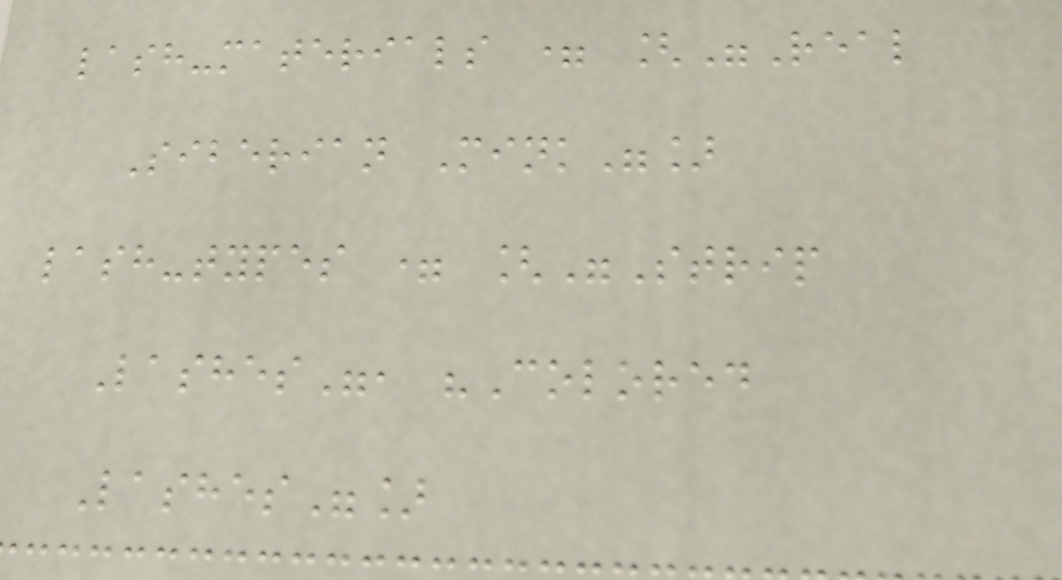lash-materials = ["Real
Siberian Mink"]
lash-types = ["Strip
Lashes", "Colored
Lashes"]
